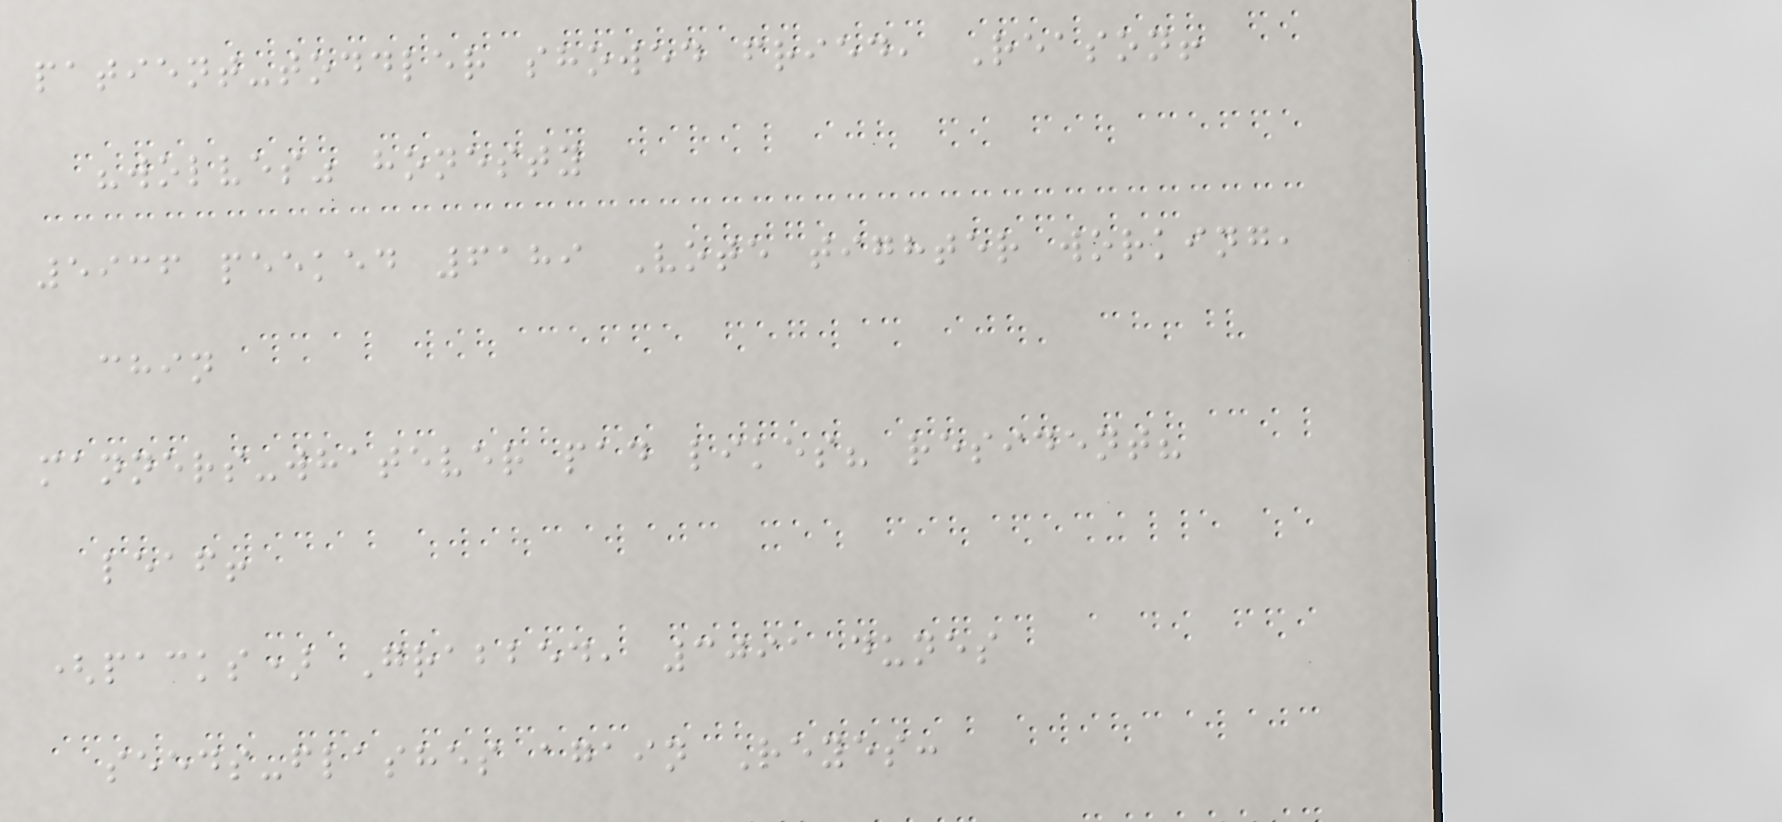patient-toddler showed fried, Reason!
"wolves" honesty
5936 peeked 6189 Vote tighter working,
chin
manners-whatever pad likes? resident?
leaf!
(packs) Grabbed, 3091 dunes
seeds-flashes again Reyes:
